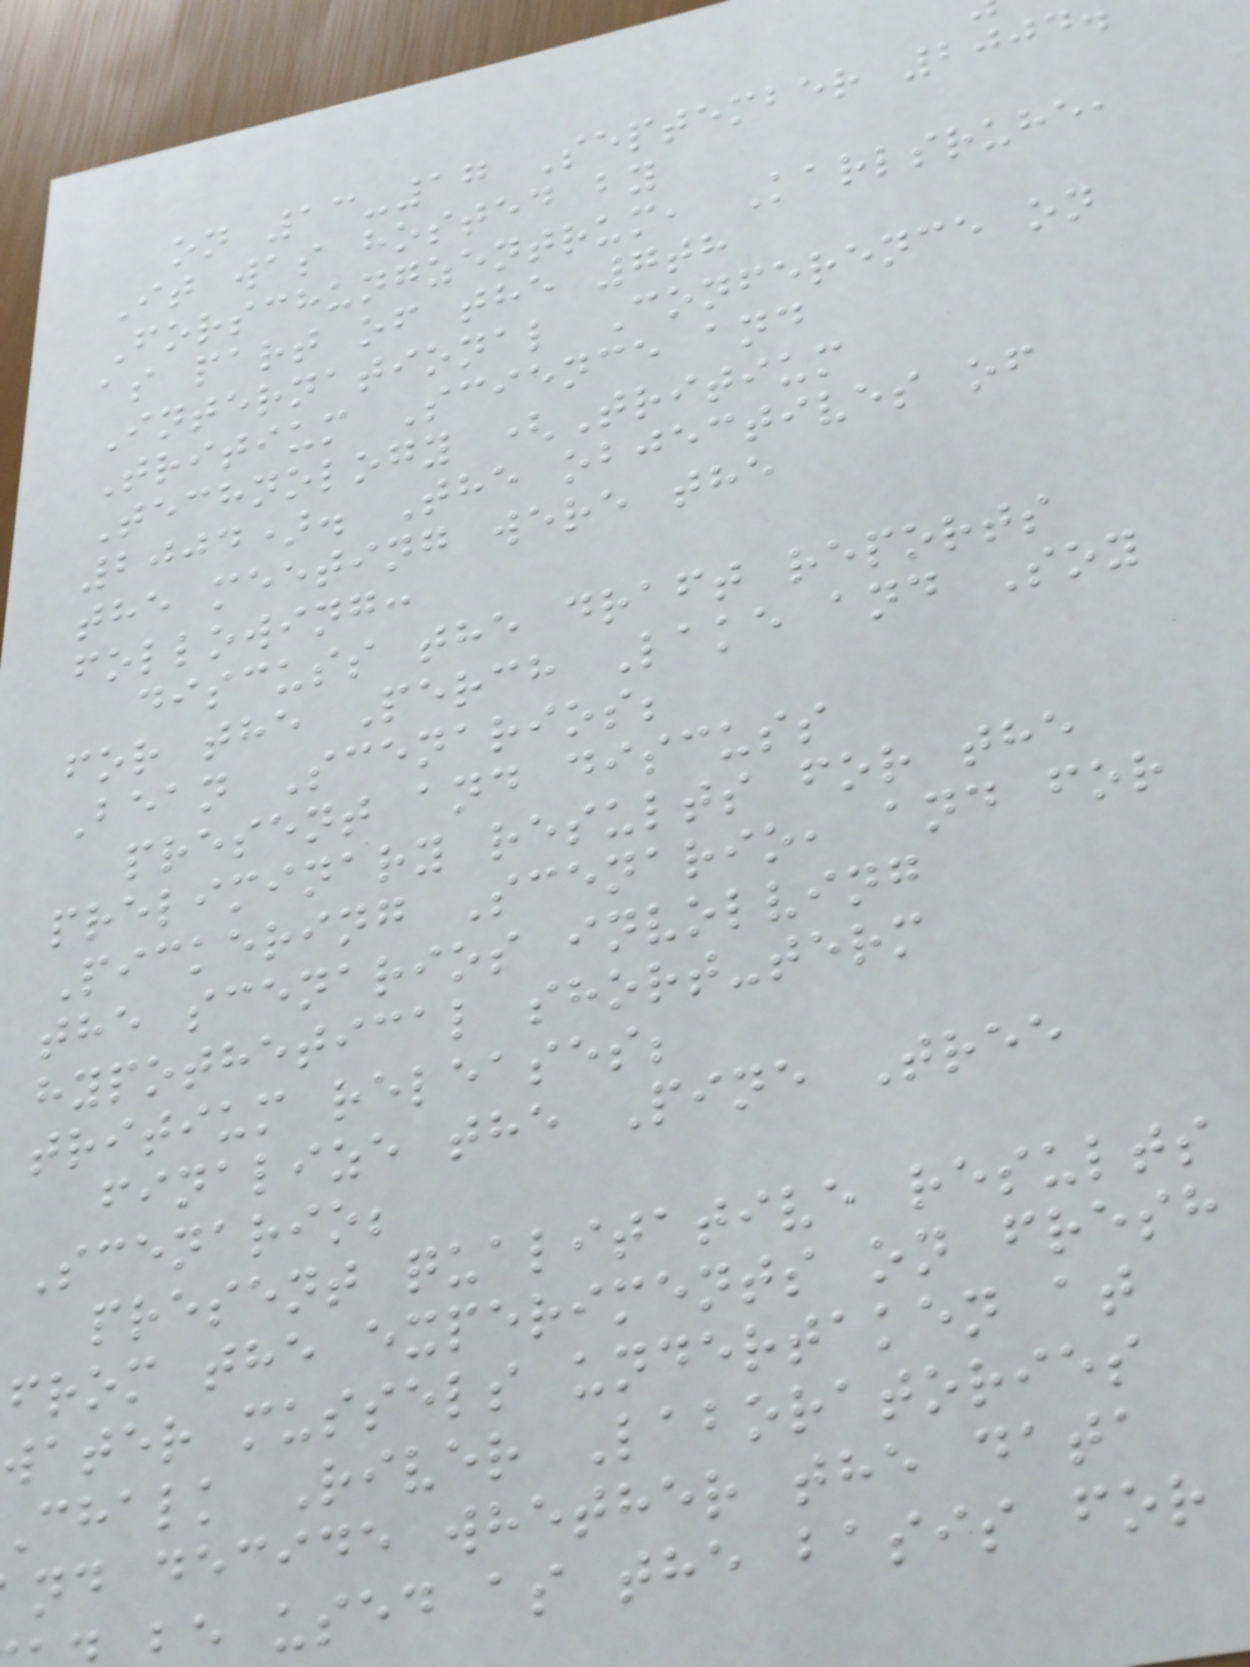on 13-17 September 2004
It was hosted by
Forschungzentrum, Karlsruhe,
as part of the 7th
International Conference on
Tritium Science and
Technology (Tritium
2004). The objectives of
the meeting were the
following:
discuss the draft reports
for the Perch Lake and Soy
Bean Scenarios;
present and discuss
preliminary results for the
Pickering Scenario, and for
the scenarios involving
hypothetical short-term
tritium releases;
finalize the Pine Tree
Scenario;
present qualitative results
from the experiments on fresh
water mussels undertaken at
chalk River Laboratories
nd decide whether the data
e used as the basis for
